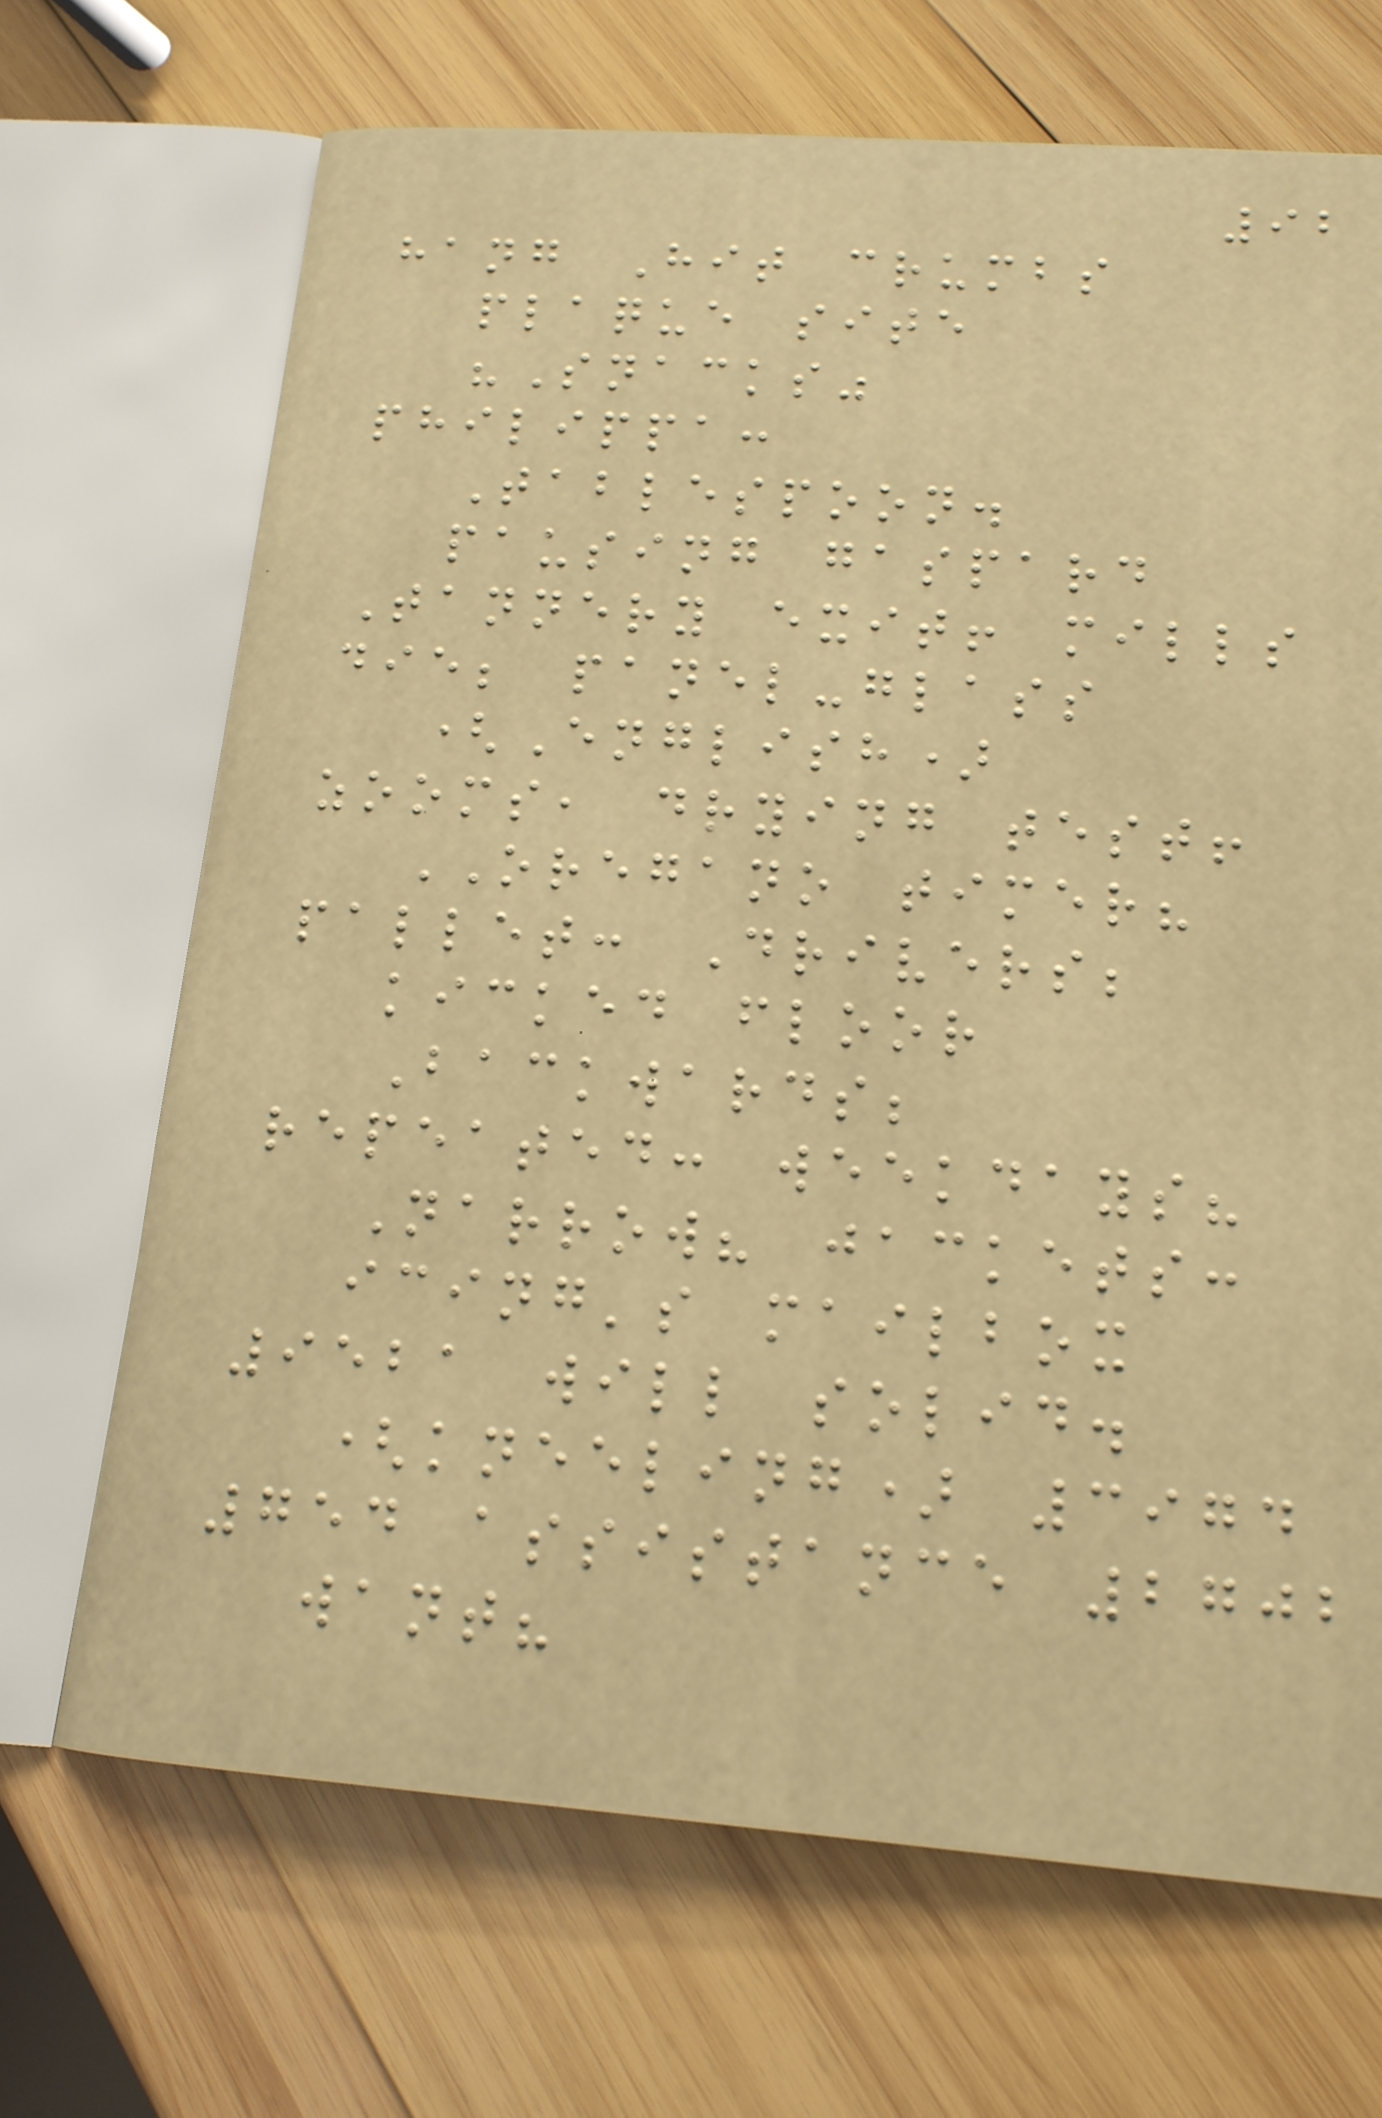92
hang Hit crumbs
plaque site
"Snacks"
philippa:
Tablespoon.
pausing gaspard
Tannery exit! mills
die; panel-glass
(English)
zooms, drying test!
OREGANO timer?
pallet: Drivers;
kicked floor
Backwards;
repeated: weekdays?
Narrow? jackets:
icing's mailbox
9521 will solid.
(kneeling) 3974
754 assistance 2702
want?
